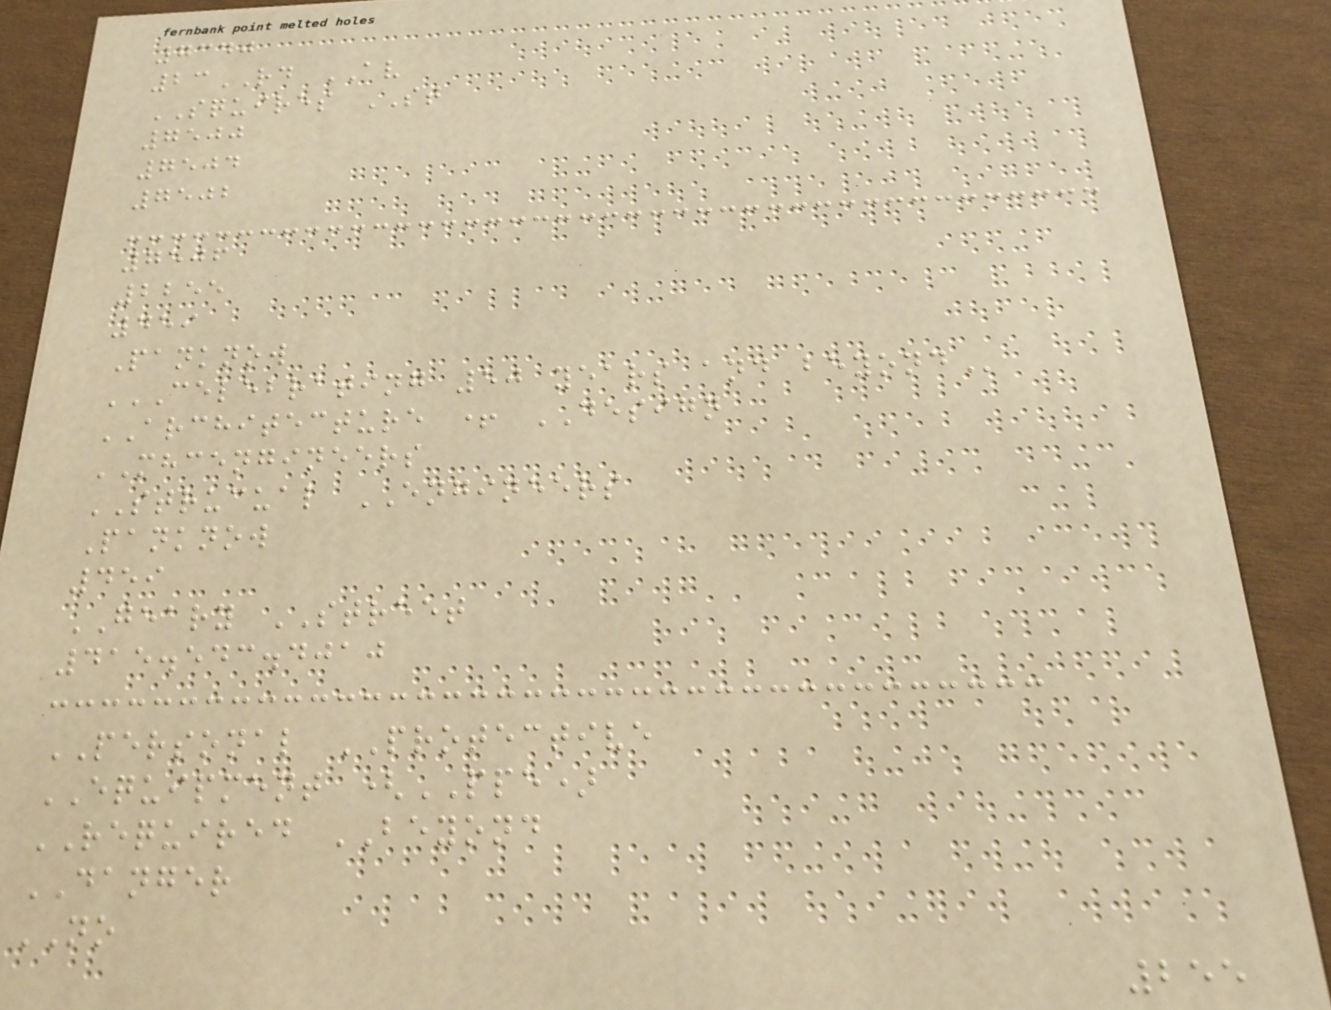7340
23RD AV
SQUIRES ST
7500
7504
7502
7506
2255
459
Panknow
CELEBRATING 50 YEARS AND BEYOND
ARCHITECTURE + DESIGN
MHCENGINEERS
STRUCUAL ENGINEERS
Panknow
459
GEARY STREET
415.543.4010
PERSONAL PROTECTIVE
EQUIPMENT (PPE)
REQUIRED BEYOND
DANGER
NO
255
